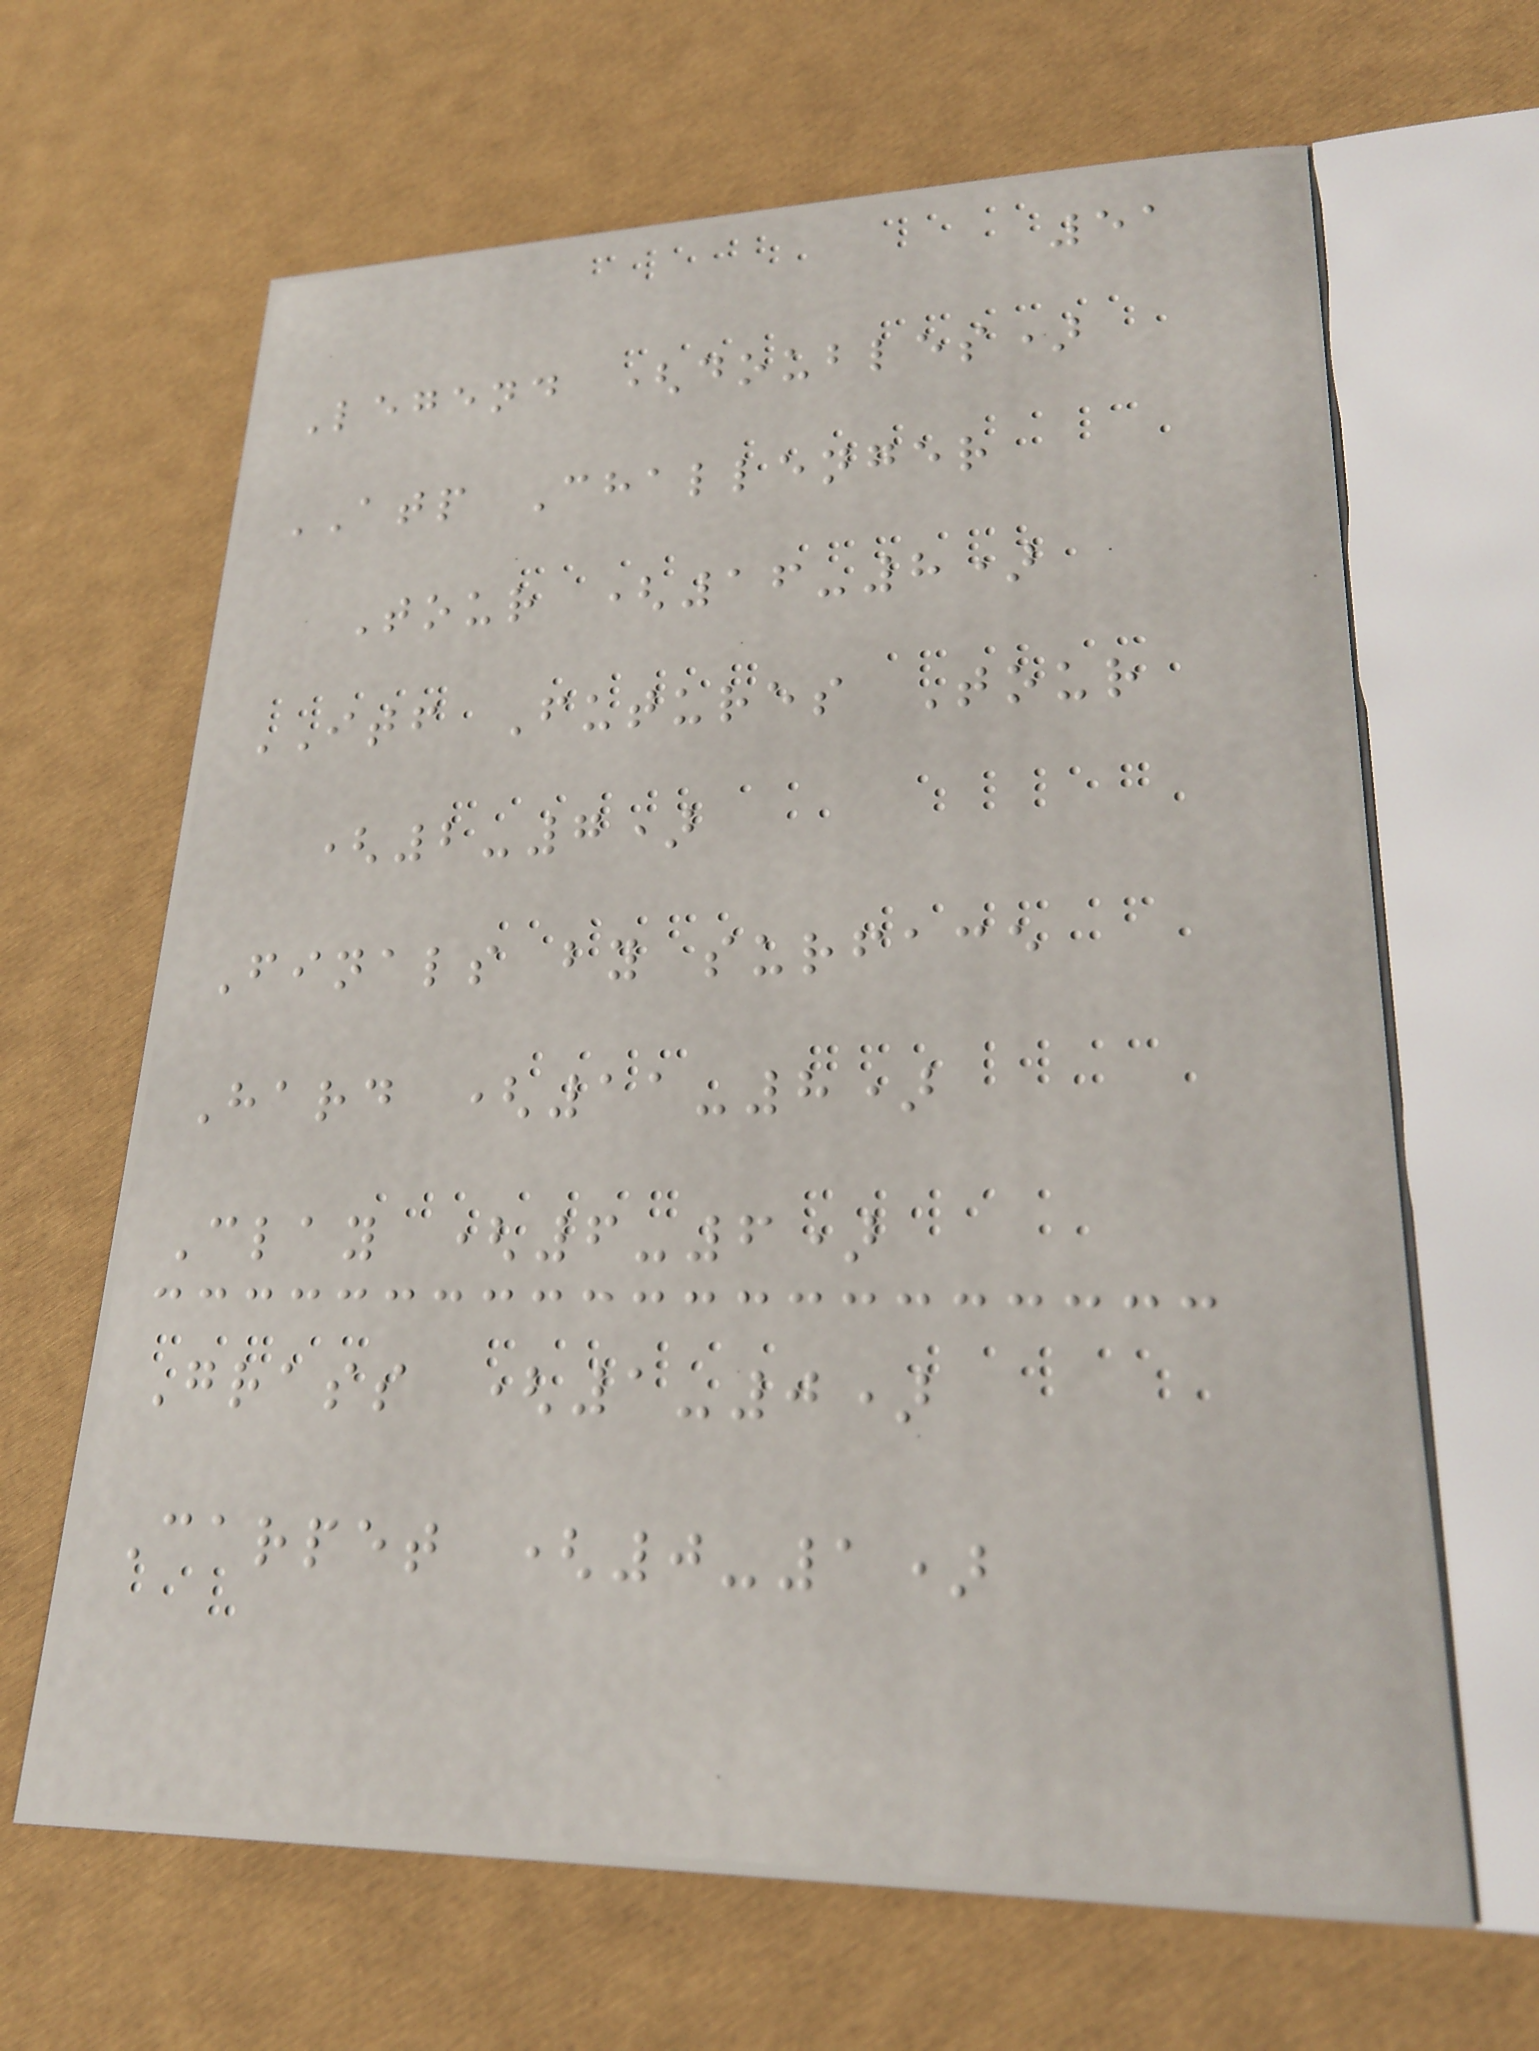51
Legend (doubles)
ATP Challenger
Tour (16-8)
ITF Futures Tour
(2-7)
Finals by surface
Hard (11-8)
Clay (6-6)
Grass (1-0)
Carpet (0-1)
